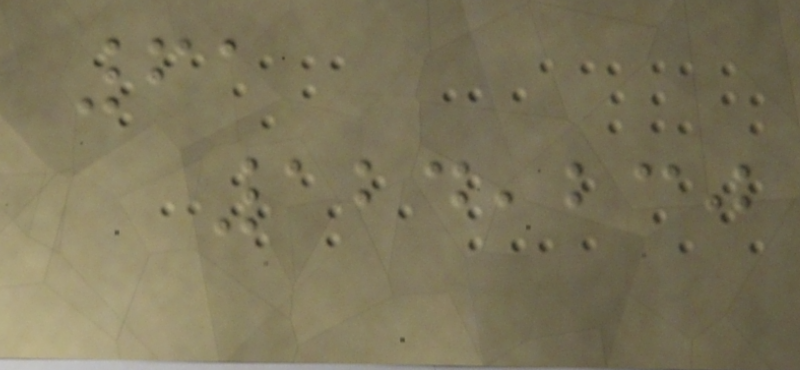61
124,230
